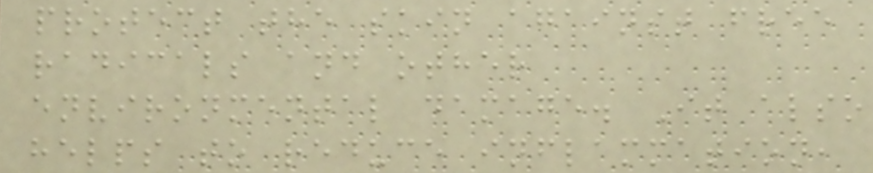protect the skin against free
radicals and other
environmental damage. It also
helps to reduce inflammation,
